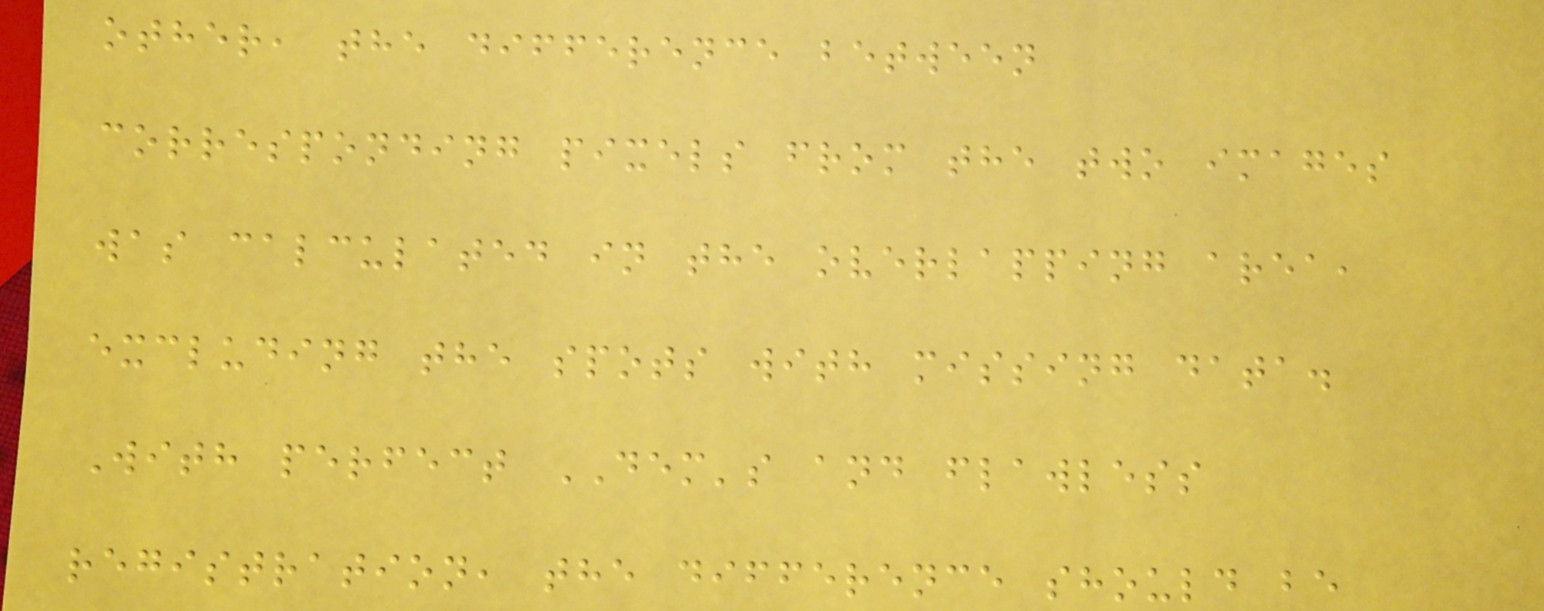other, the difference between
corresponding pixels from the two images
was calculated in the overlapping area,
excluding the spots with missing data.
With perfect DEM's and flawless
registration, the difference should be
